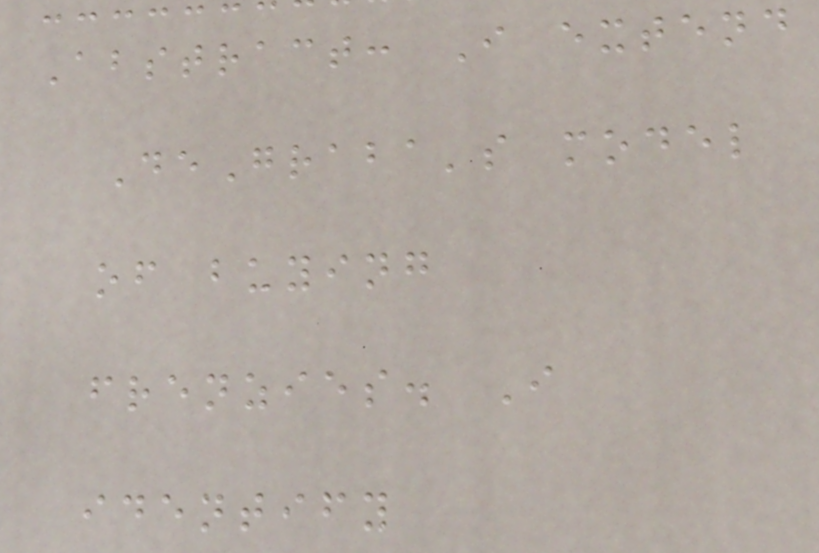Abstract: I extend
DeGraba's model
of buying
frenzies. I
identify
